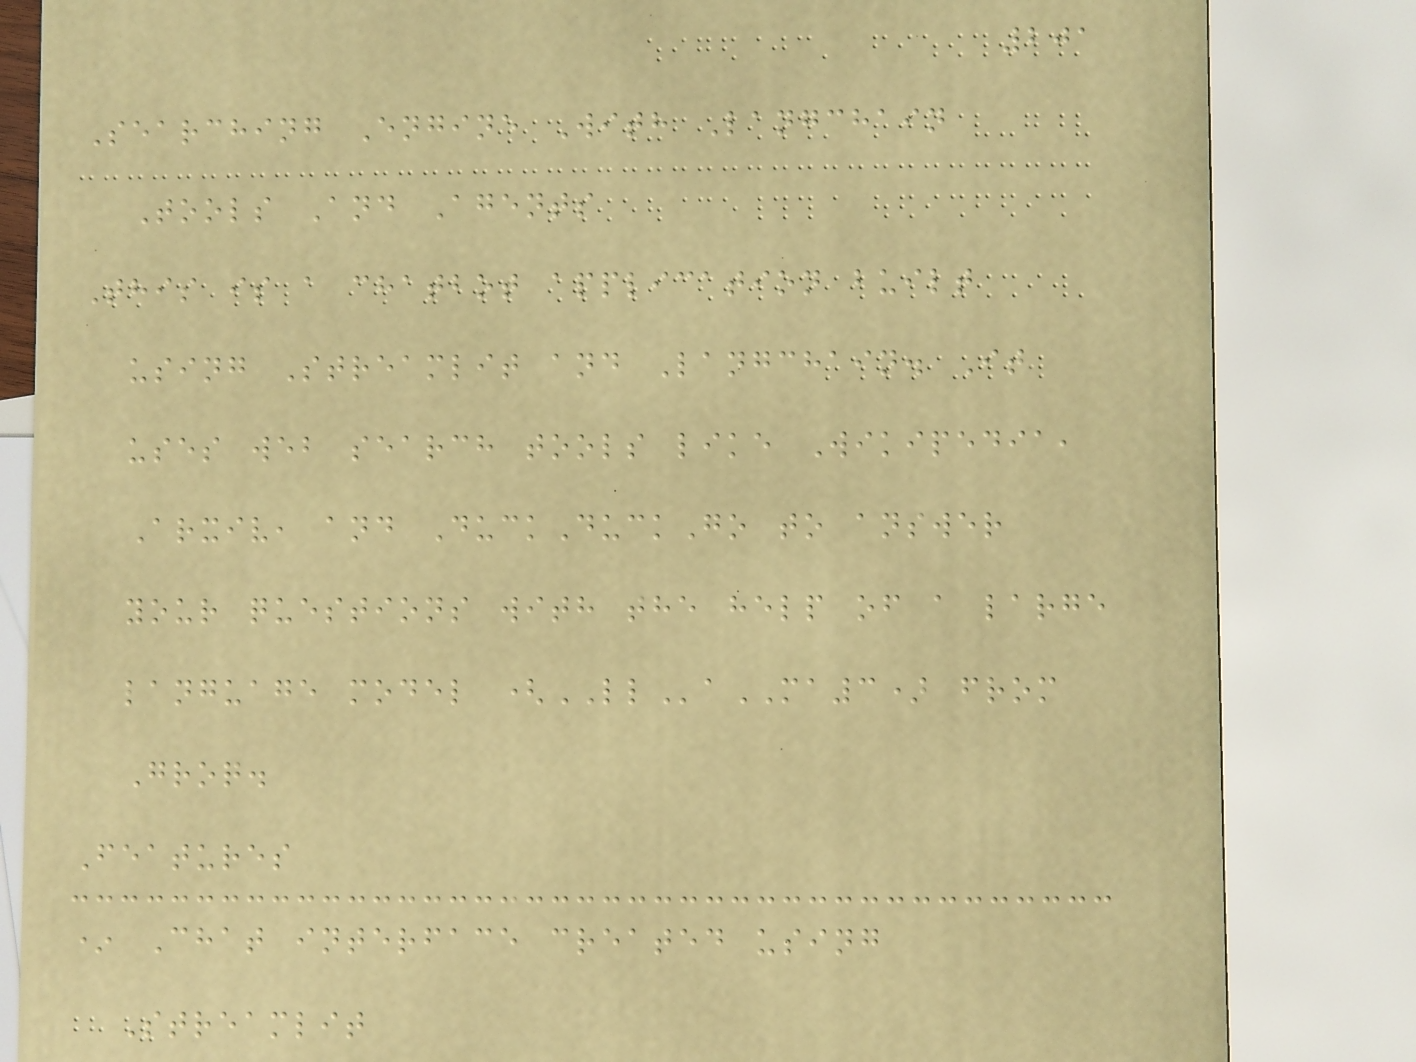201
Searching Engine With Langchain
Tools And Agents
This is a chatbot application built
using Streamlit and Langchain. It
uses web search tools like Wikipedia,
Arxiv, and DuckDuckGo to answer
your questions with the help of a large
language model (LLaMA3) from
Groq.
Features
* Chat interface created using
Streamlit
